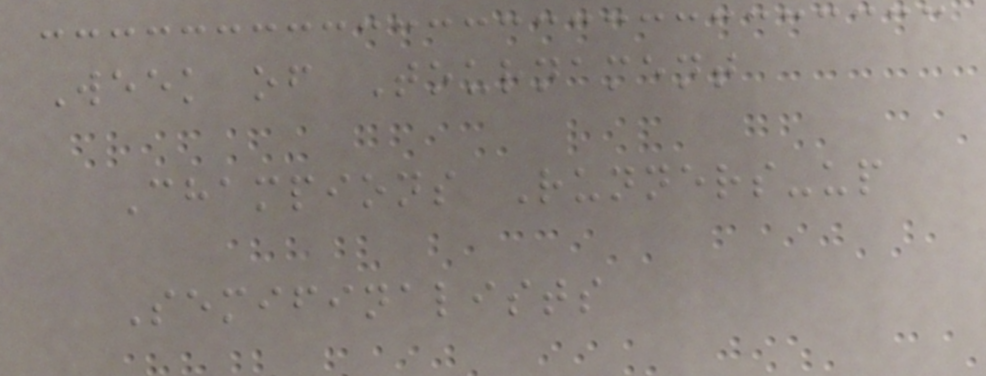Week of Tournament
Champions Runners-up
Semifinalists
